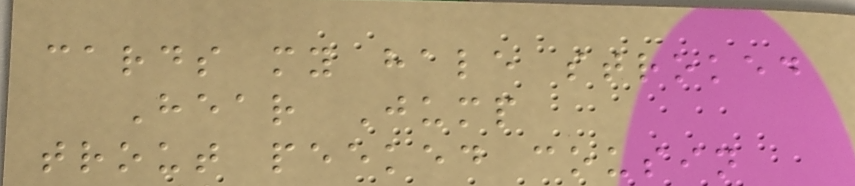cards my hale stroked
Hear Jump
trout peeked cousin
